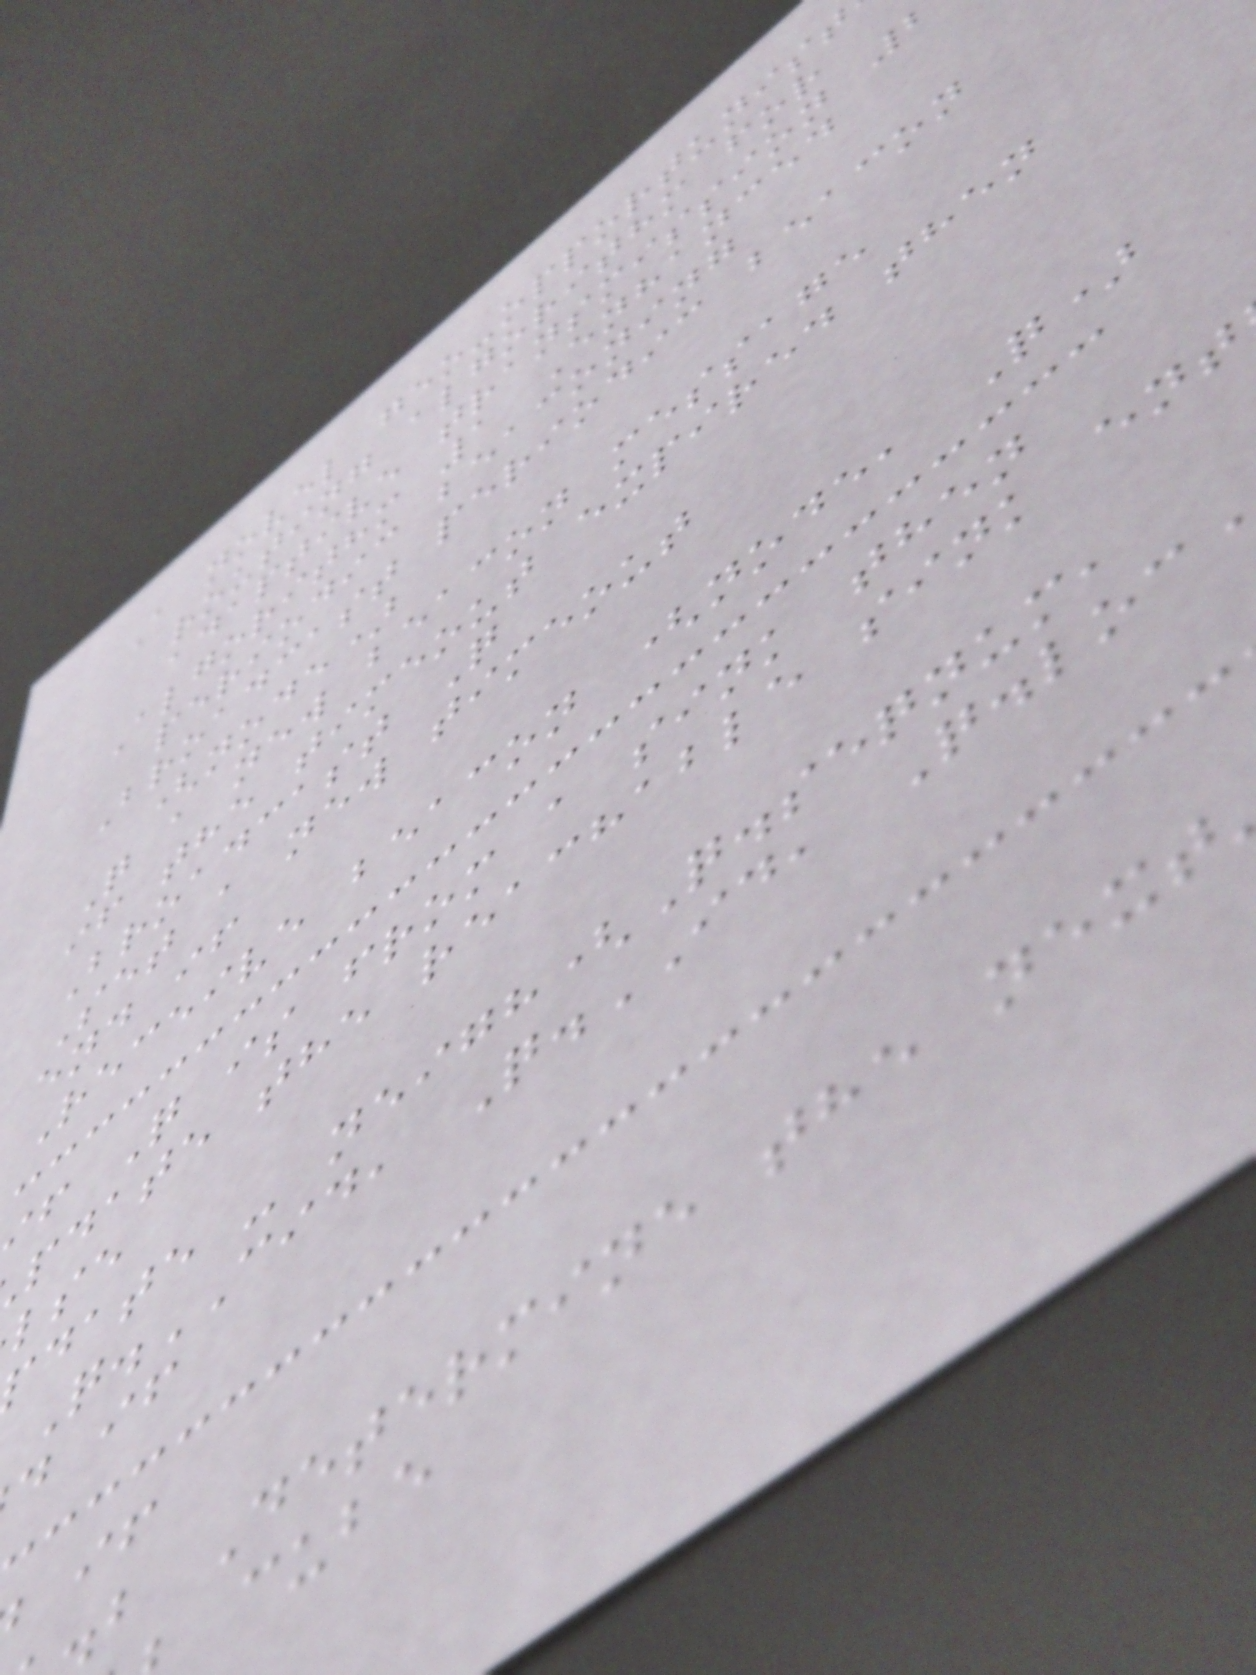A novel geo-opportunist
routing algorithm for
adaptive transmission
Algorithm 1 Enhanced
periodic beaconing
Broadcast periodic beacon
(node)
Q a new beacon message
if the timeout expired then
Broadcast Q
Set a new timeout
end if
Receive beacon (node, Q)
f Q is from a sink then
pdate the reachable sink ent
date - neigh(Q.seqnum,
Q.CID, Q.ID, Q.loc
d if
b Determine the next
cube
